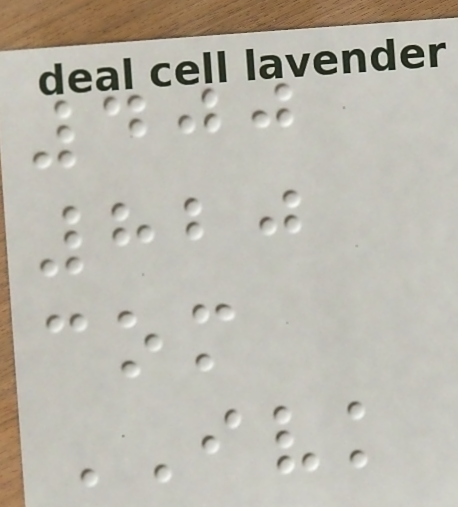400
820
com
IVK
